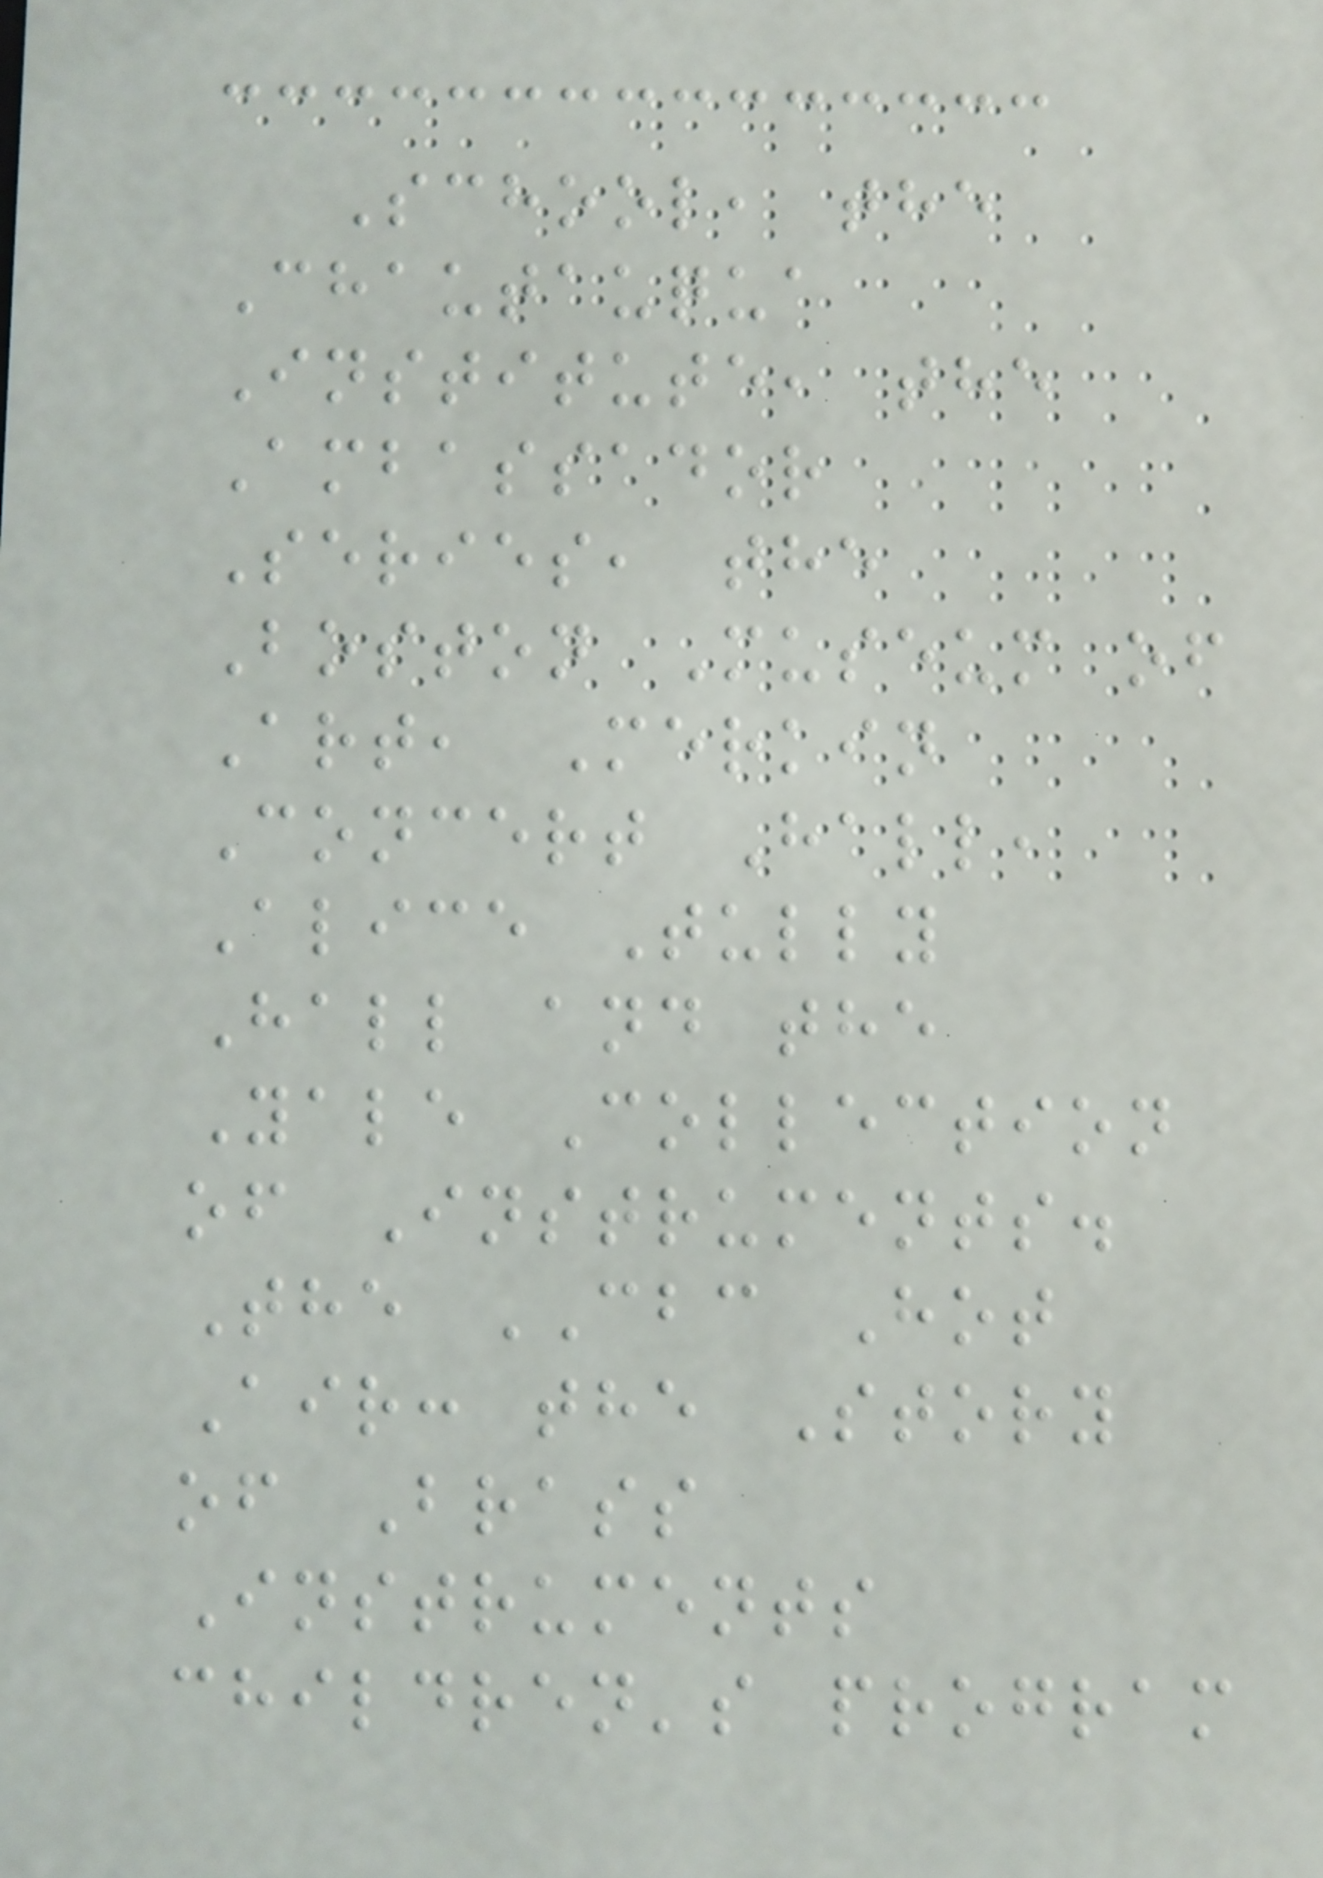School, the
Chautauqua
Institute, the
Ambassador
Series, the
Boston Museum of
Art, Merkin
Concert Hall,
Alice Tully
Hall and the
Yale Collection
of Instruments.
The CBC Hot
Air: the Story
of Brass
Instruments
children's program
